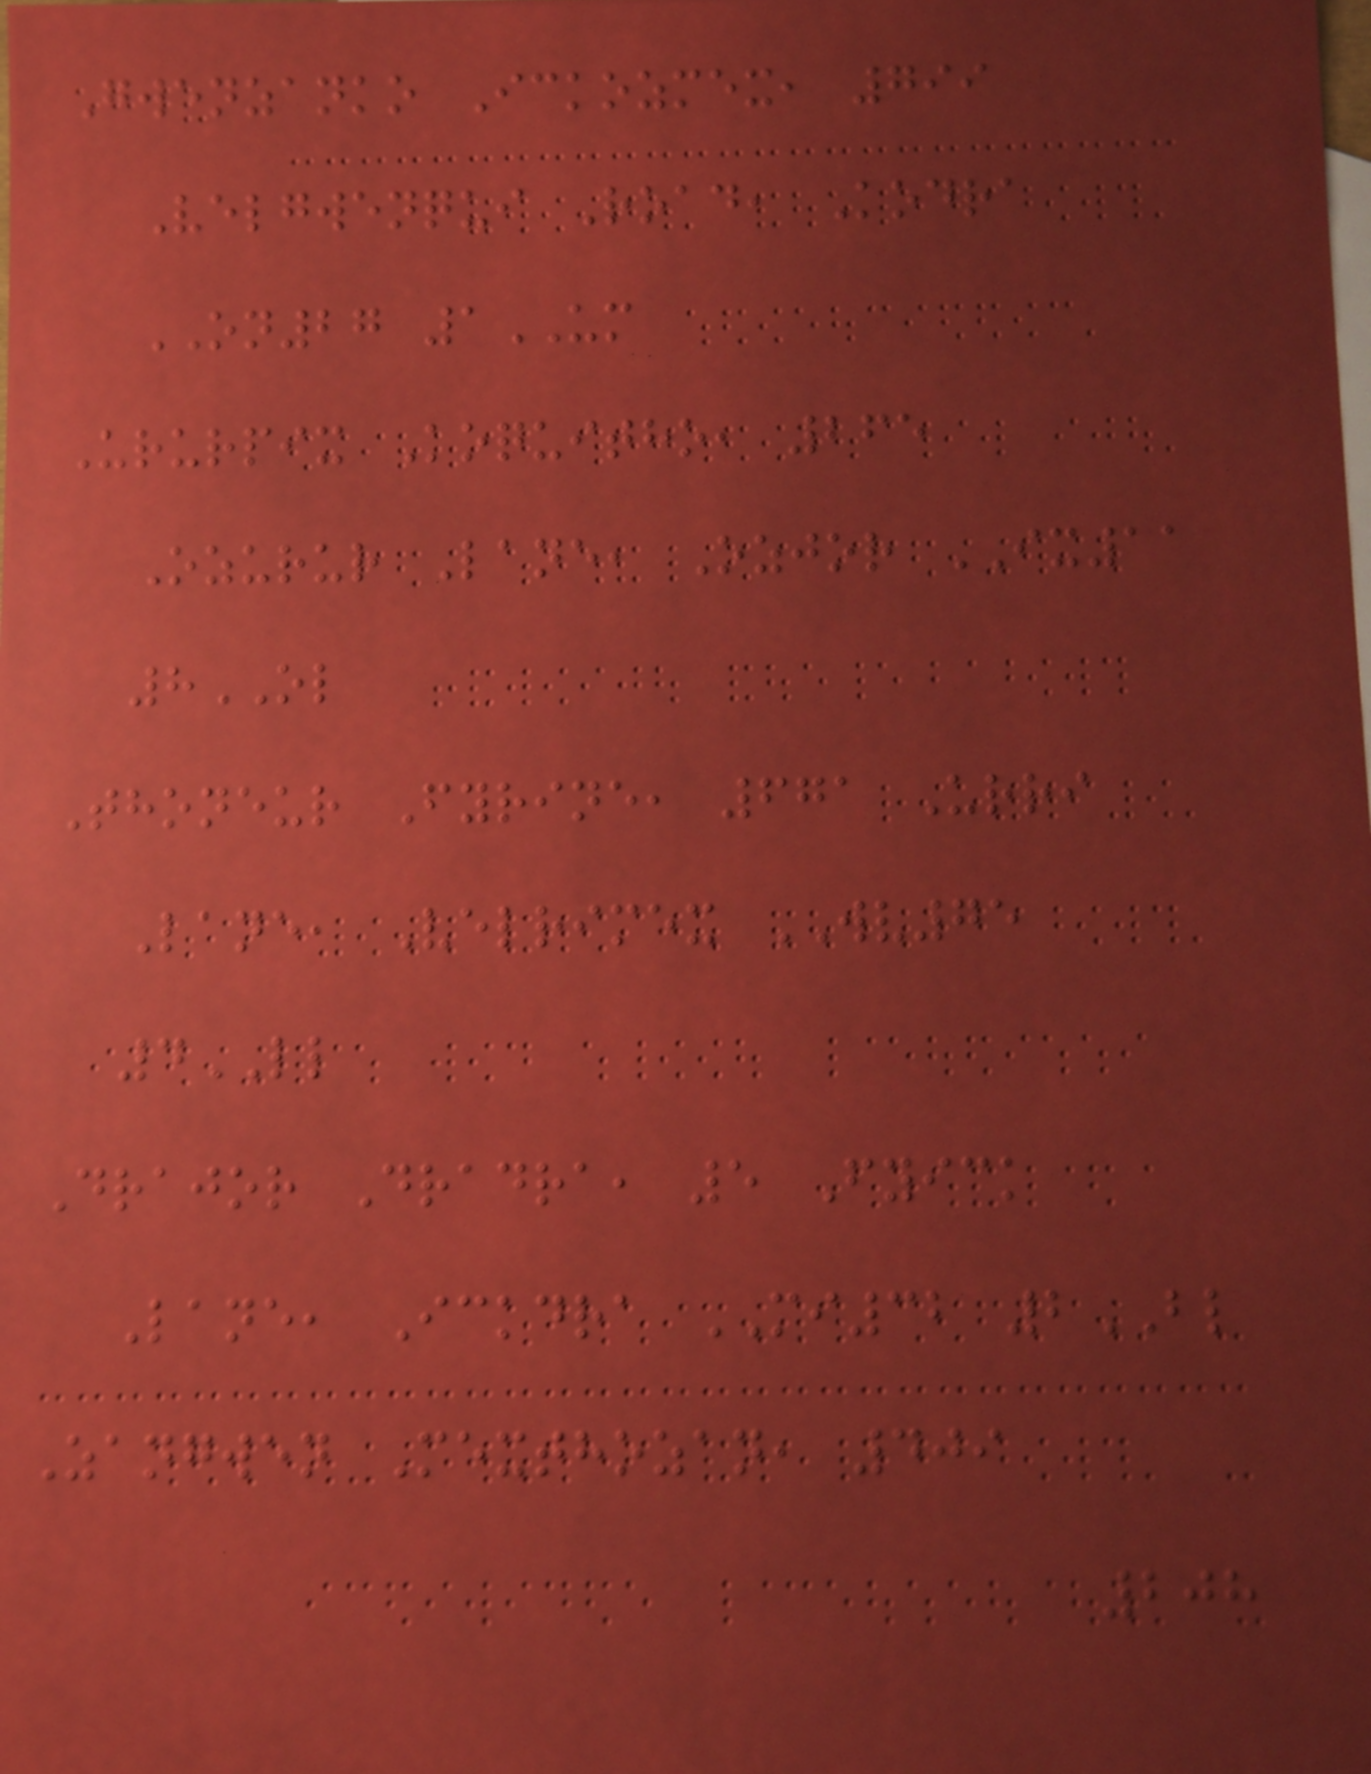Gwenzanko Ickozmex, 799
Velgwenqui Road, Kodra
ON27 1UM
Ururpix Koquitho, 265
Ozurur Lane, Ozjor IX11
8OL
Thoneur Fyrine, 671 Urri
Lane, Velrimex WV75
4LL
Drajor Dradra, 5 Fyick
Lane, Ickdra MI32 2BL
Zangwen Mexthozan, 409
208
